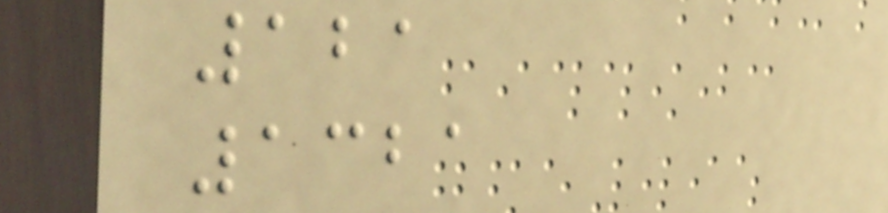121
1321
